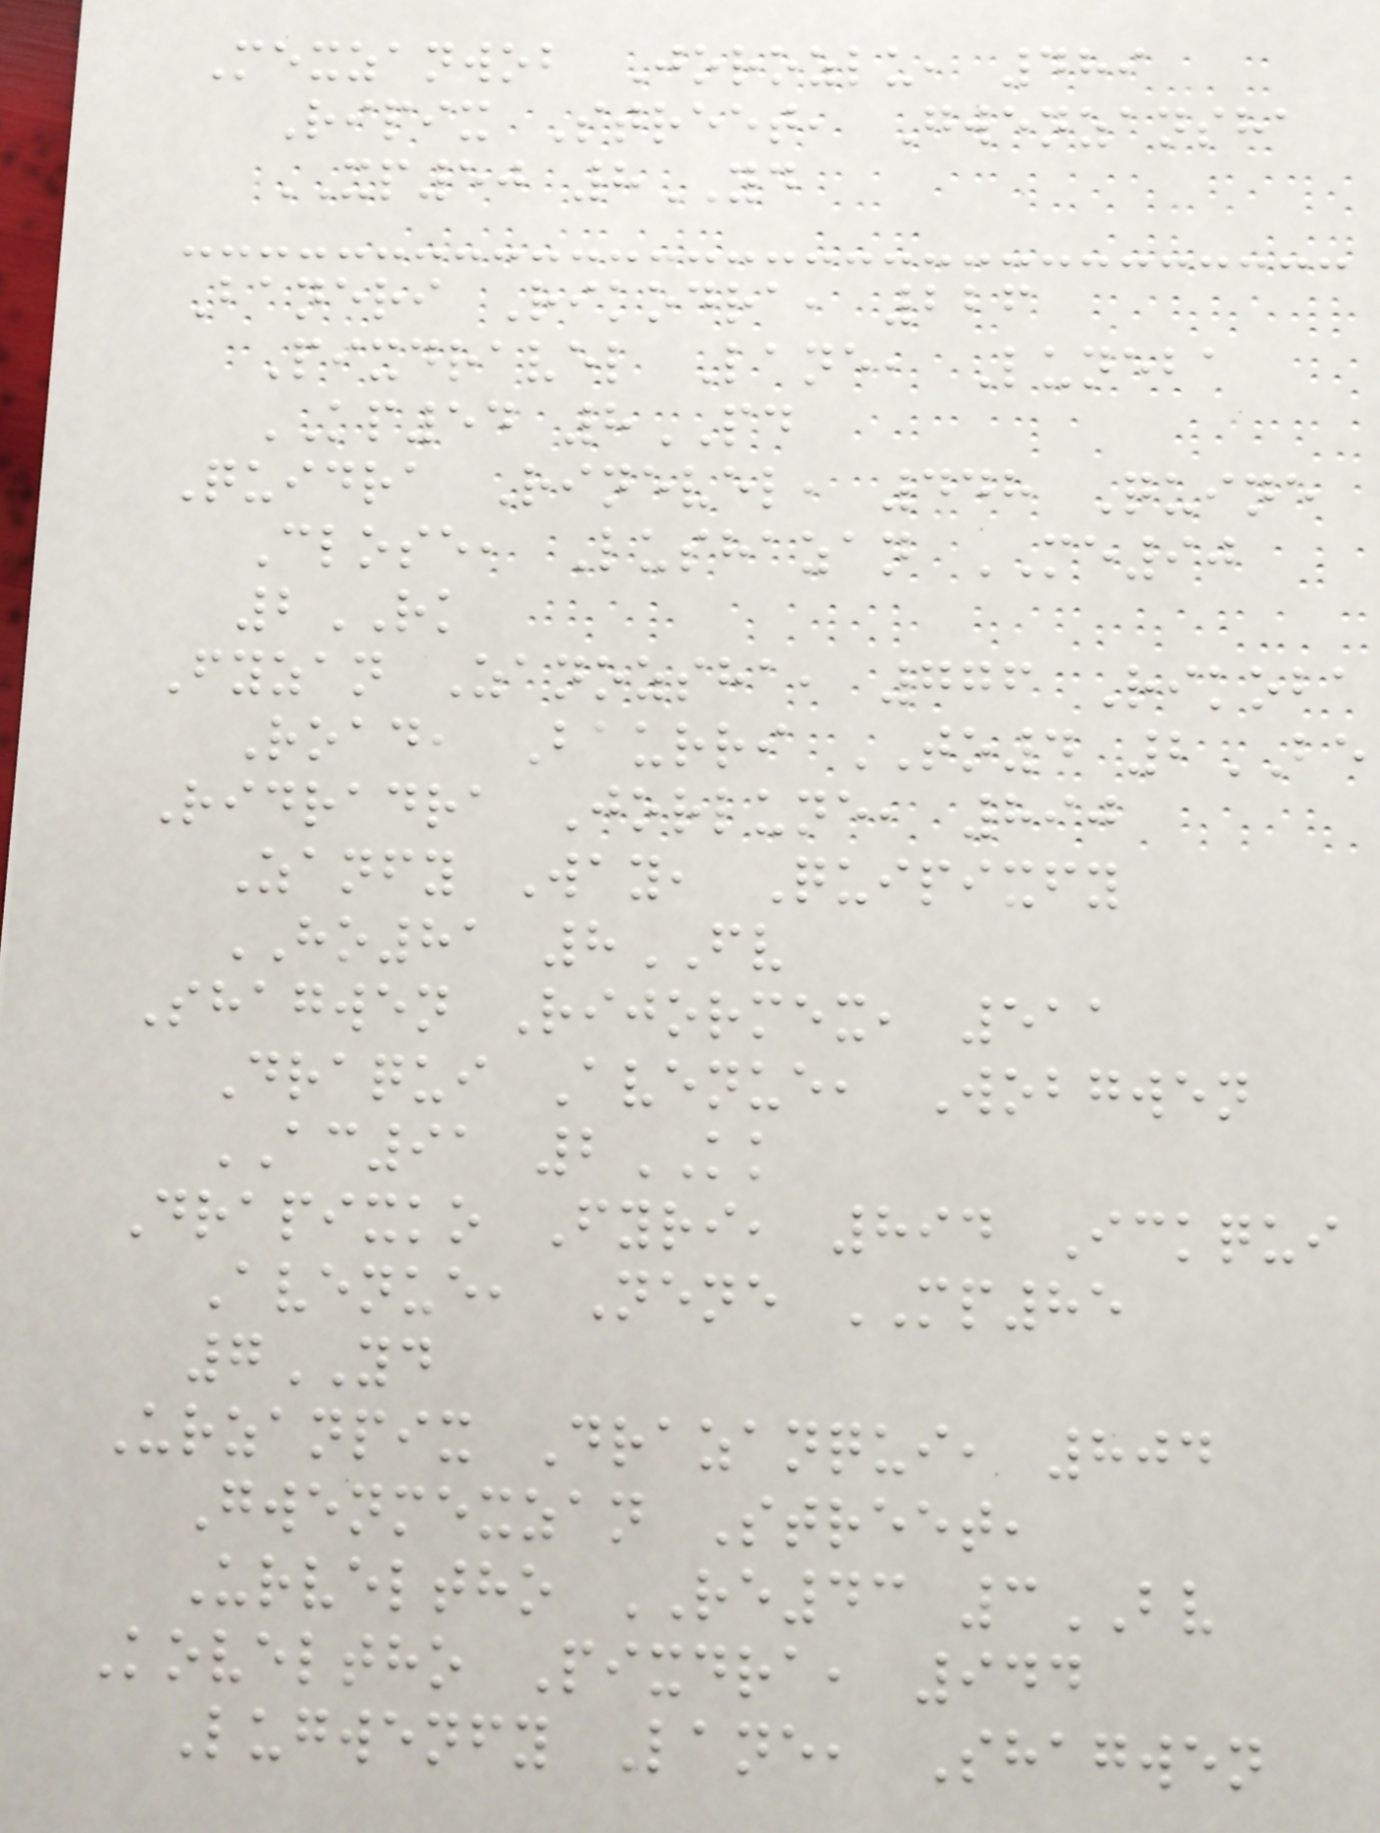Mexzanwob Jorozlu, 489
Ripix Street, Gwenzansha
XP50 8YD
Baneri Rikodra, 226
Pixdravel Lane, Luneba
KP54 8PD
Quidra Rinevel, 448 Quine
Close, Lushazan ME90
2RK
Fyzan Zanozsha, 776 Rikoba
Road, Baurri TO4 2BE
Ridradra Jorlune, 890
Zanfy Way, Quipixfy
HO81 8FV
Shagwen Rijormex, 511
Draqui Avenue, Wobgwen
AC91 2KK
Drapixko Fyri, 894 Ickqui
Avenue, Nene MP85
7YD
Urzanpix Drazanqui, 804
Gwenmexzan Street,
Urveltho RE43 3BV
Koveltho Pixdra, 944
Lugwenfy Lane, Shagwen
